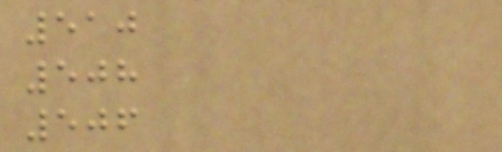510
508
506
